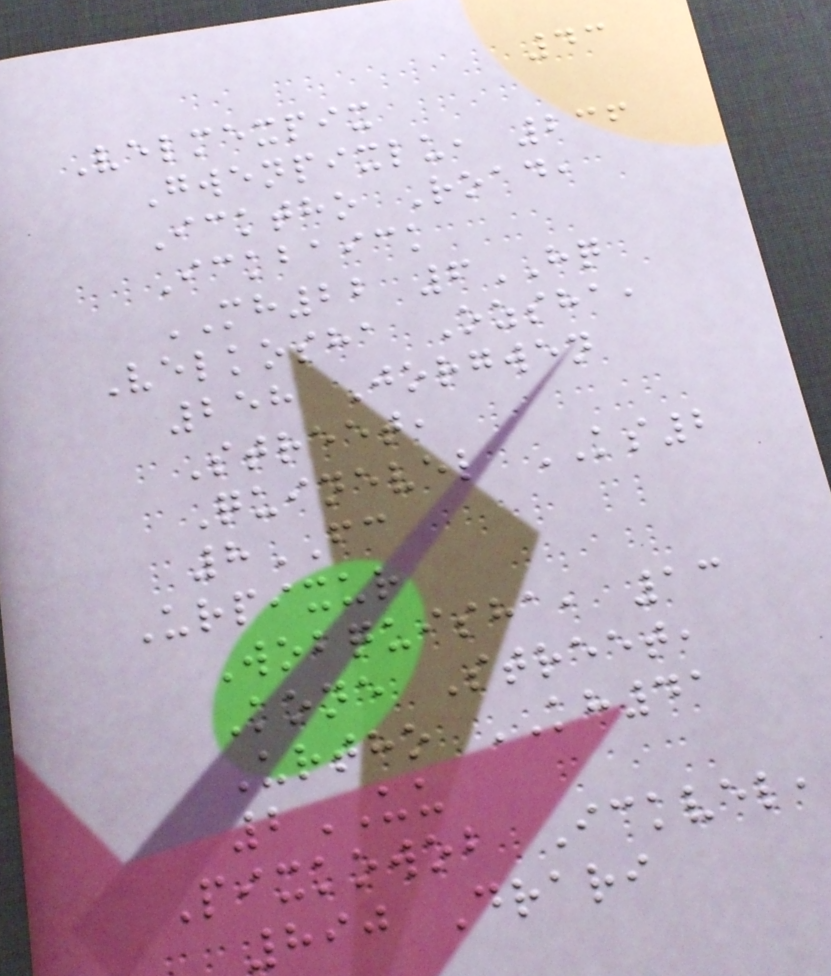43
Velmexpix
Gwenpixlu, 236
Icktho Road,
Ickbaick
MH22 6HQ
Velkosha Ozsha,
258 Jorgwen
Street,
Quinevel KS2
8FC
Urpixur
Wobquisha, 13
Kone Street,
Urtho KH41
2UU
Pixkowob Ickvel,
890 Drari
